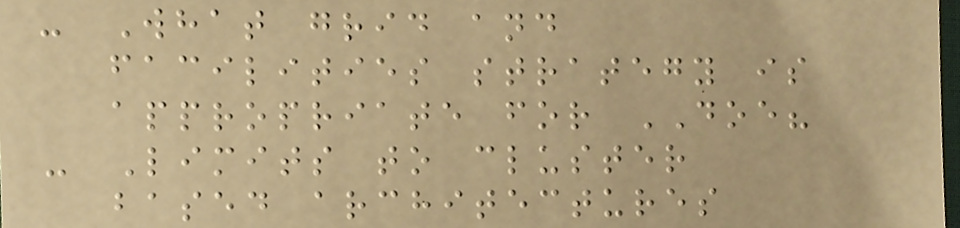- What grid and
facilities strategy is
appropriate for DOE?
- Limits to cluster
based architectures
